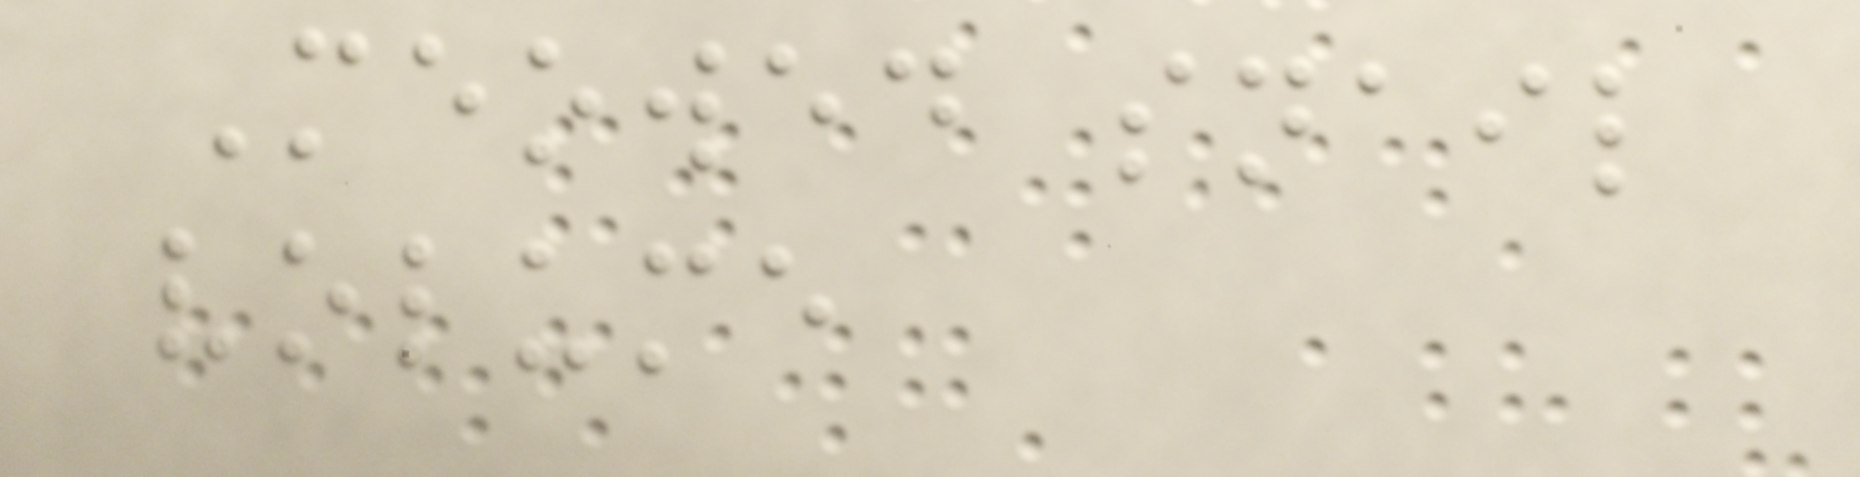Meowed snail
volume
